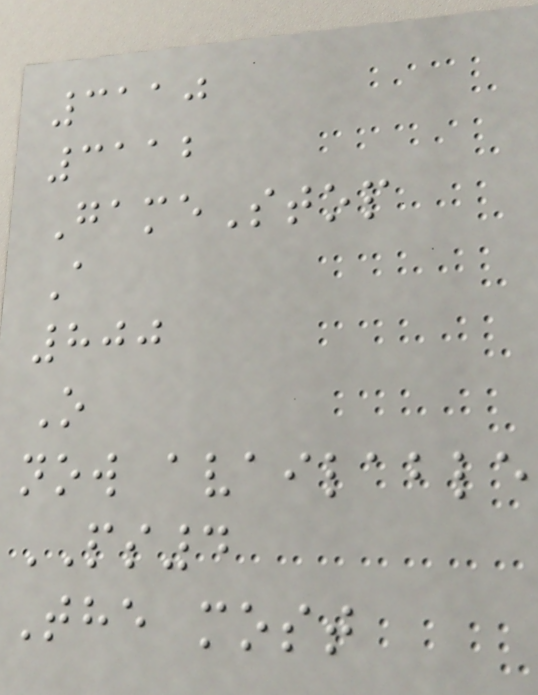3110
3112
GameStop
A
800
O
now available
PS4
The most
